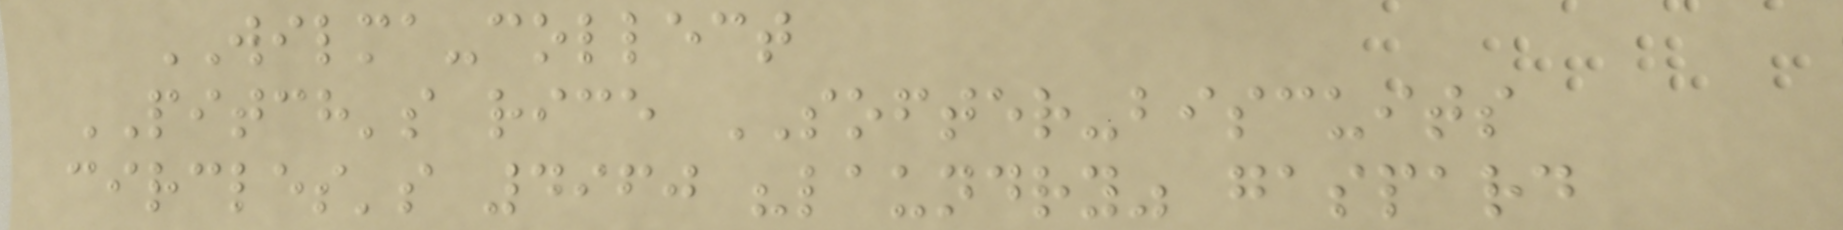WILMA-collect
PITCH's rice SOFTER-biscuits
circles's 4960 "laundry" gaspard
